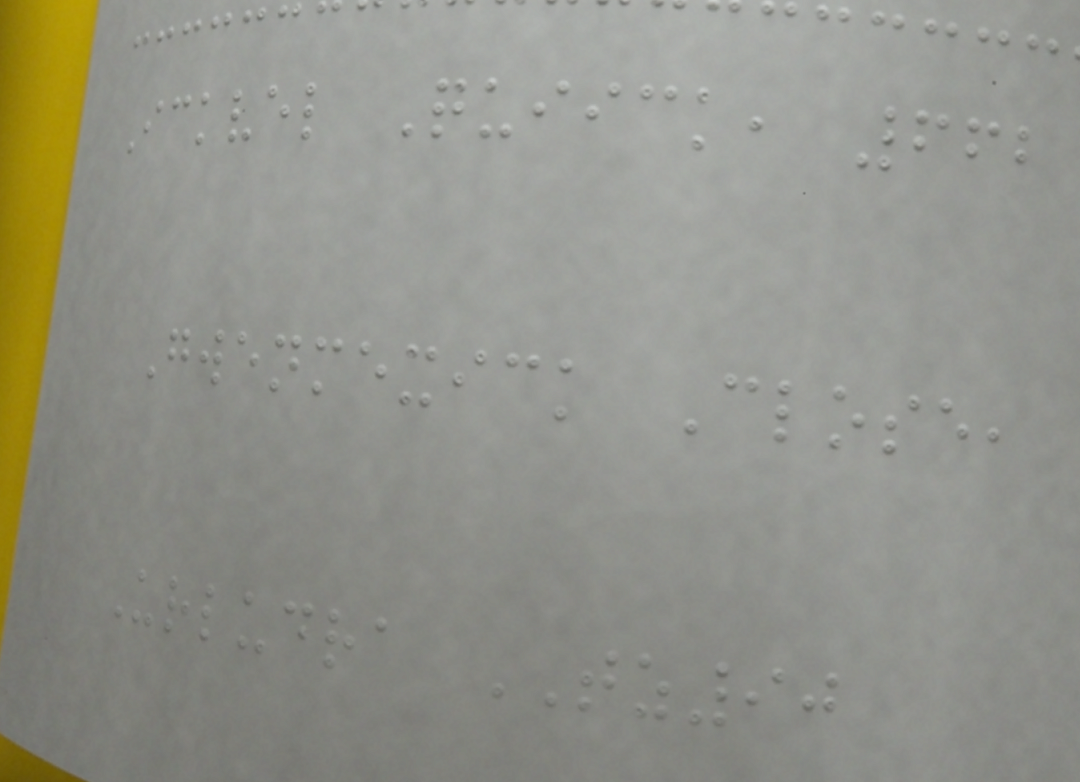Ickvel Quiick, 662
Gwenmexick Close,
Urludra TZ90
